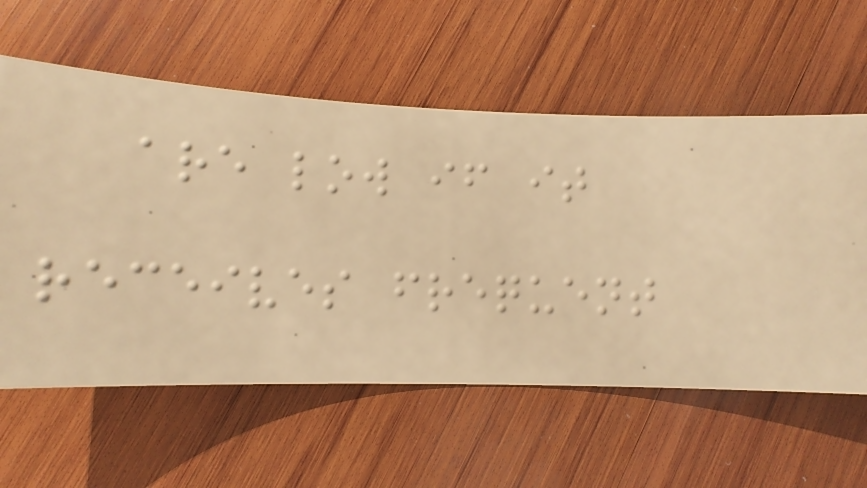are low if it
receives frequent
